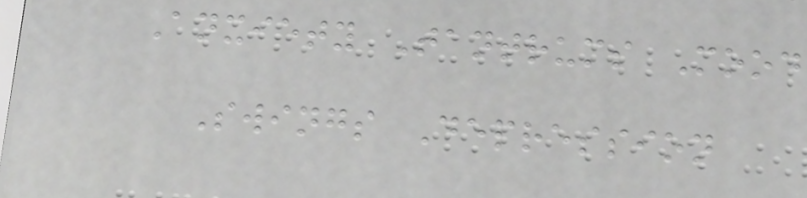Anxiety Tantrums Mood
Swings Depression
